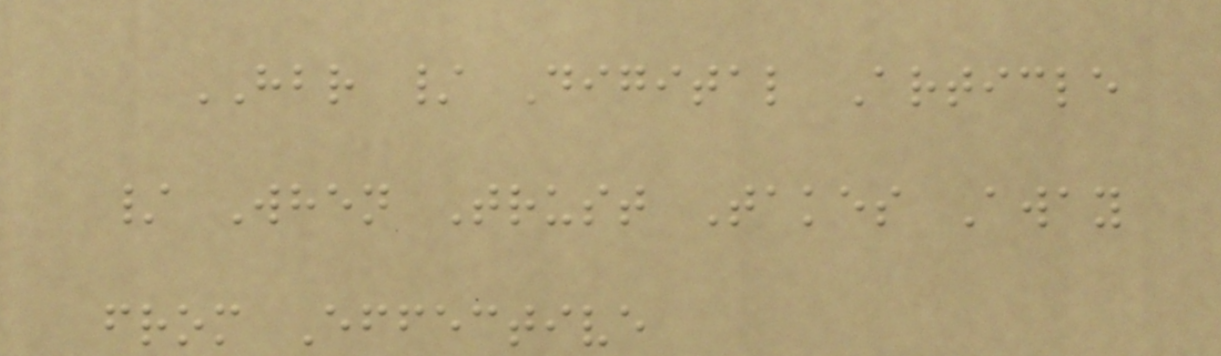HBR / Digital Article
/ When Trust Takes Away
from Effective
